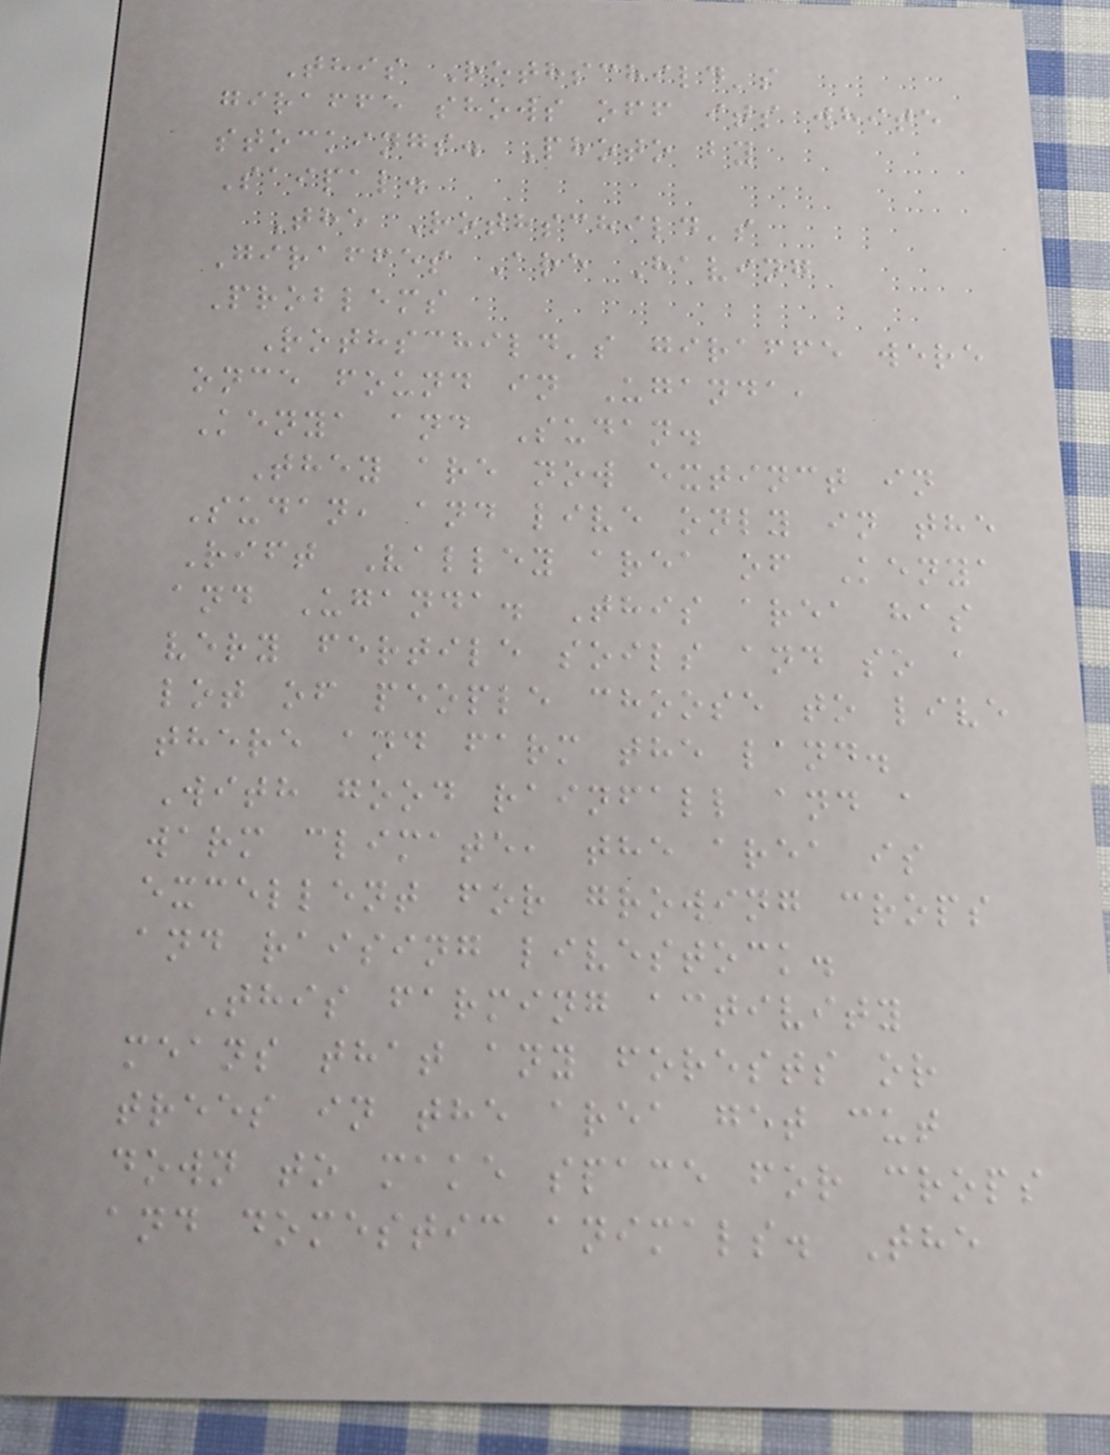This Rothschild's
giraffe shows off its white
stockings. Photo by
Saipal.
The Rothschild's
Giraffes Are Having
Problems
Rothschild's giraffe were
once found in Uganda,
Kenya and Sudan.
They are now extinct in
Sudan, and live only in the
Rift Valley area of Kenya
and Uganda. This area has
very fertile soils and so a
lot of people choose to live
there and farm the land.
With good rainfall and a
warm climate, the area is
excellent for growing crops
and raising livestock.
This farming activity
means that any forests or
trees in the area get cut
down to make space for crops
and domestic animals. The
